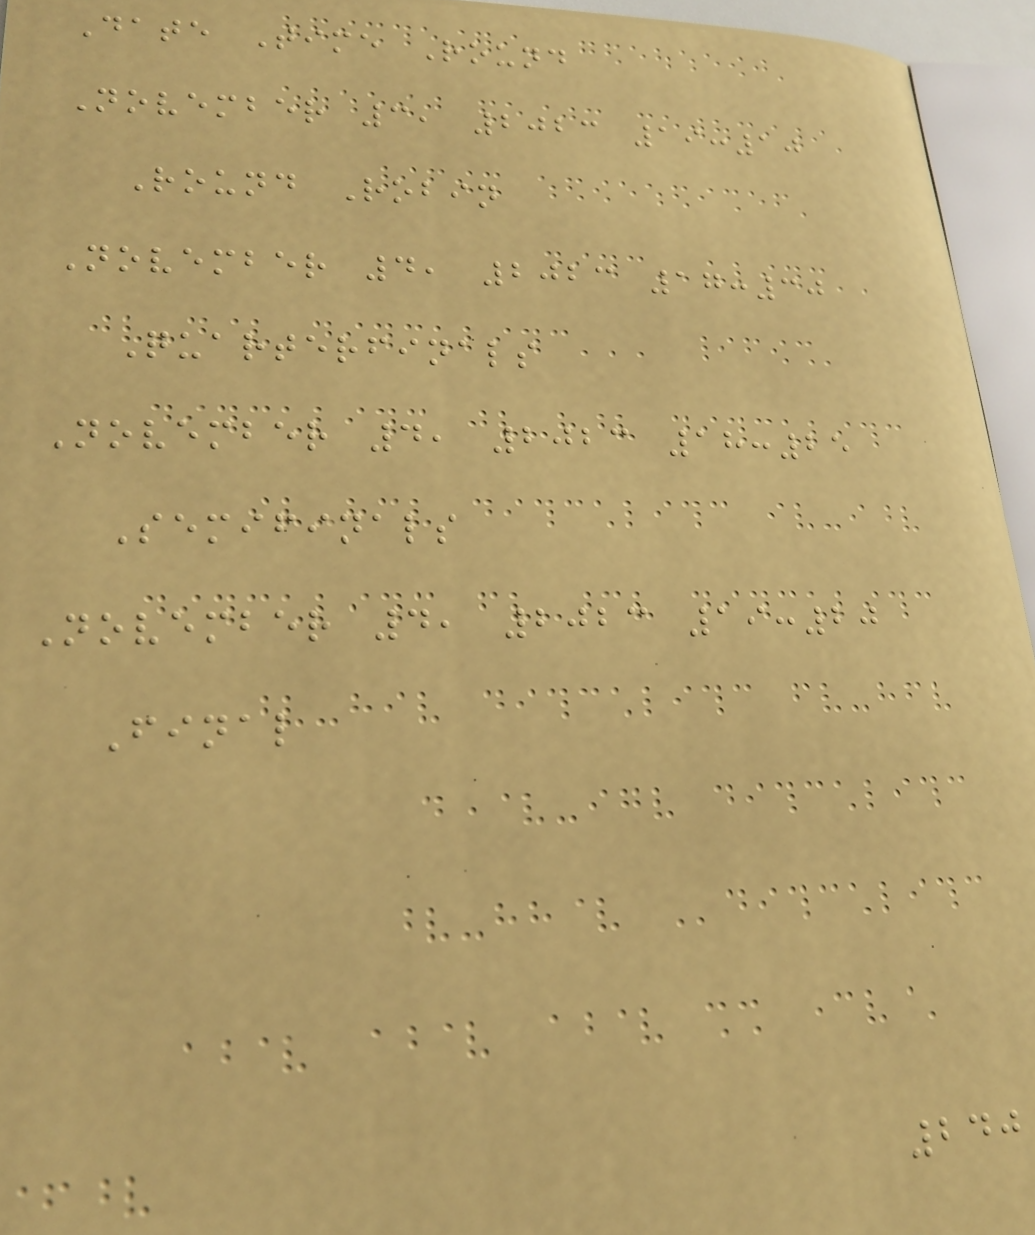Date Time Round
November 3, 2023 19:10
Round Robin
November 4, 2023 17:30
Quarterfinals
November 4, 2023 18:25
Semifinals
November 4, 2023 19:20
Final
240
